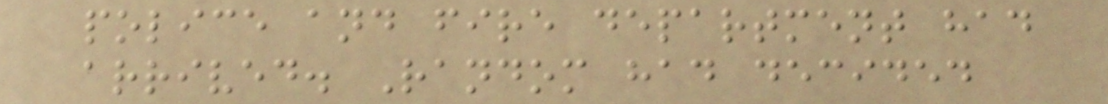police and fire department had
arrived. Random had decided
